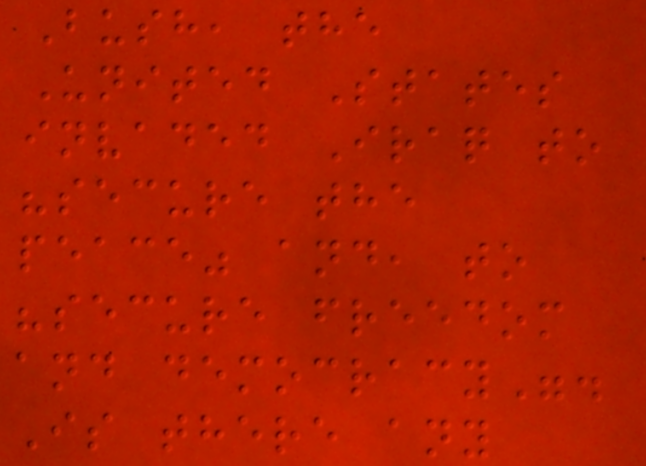Bush, the
United States
invaded Iraq to
"secure the
peace" and, to
"secure freedom
and democracy".
Is there any
